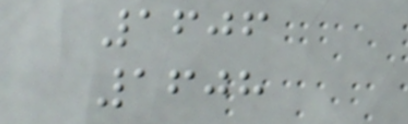1606
1608
